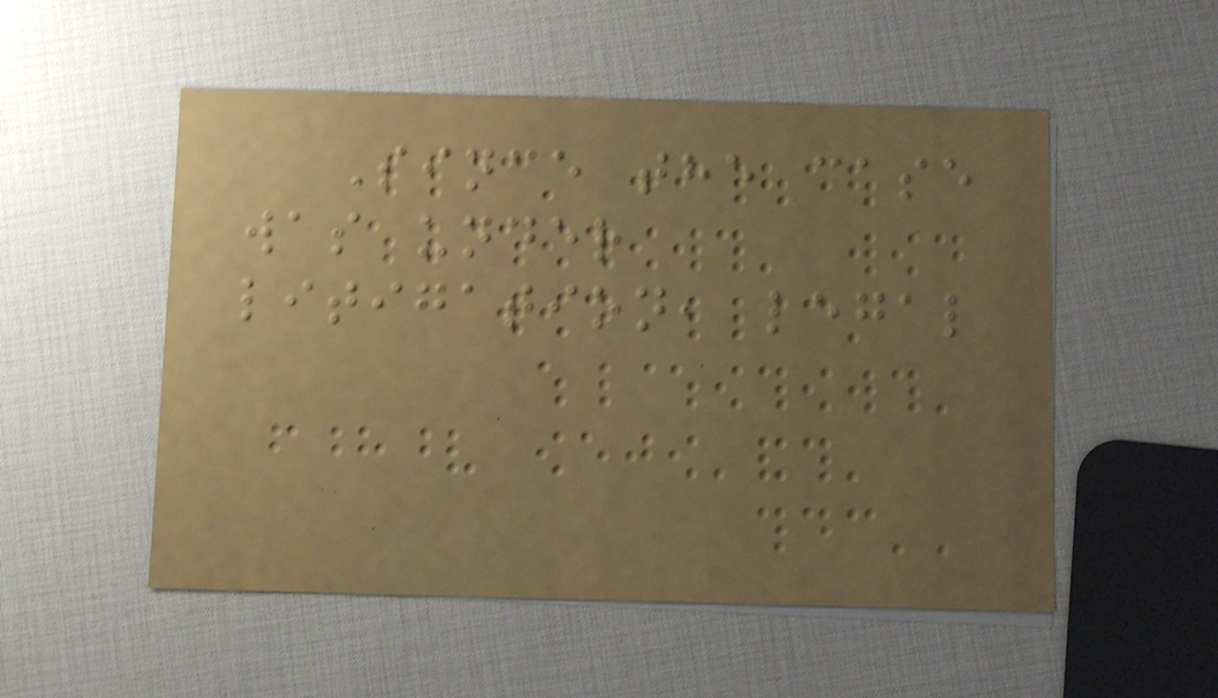Since the case
was under
litigation, legal
